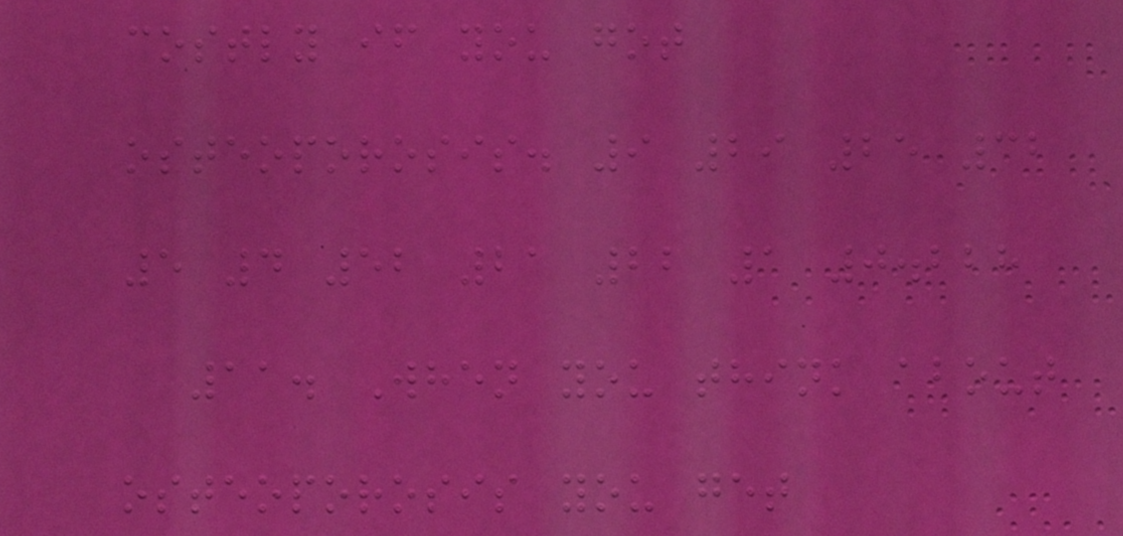costly if you got
osteoporosis. 9 29 25 32
5 4 52 21 22 1 0.228
11. When you think about
osteoporosis you get
